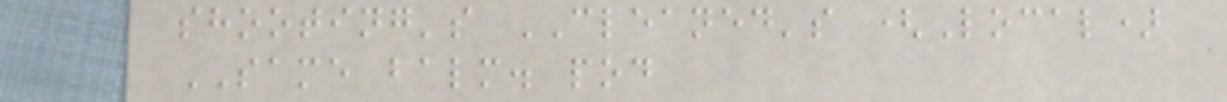shooting's CLEANED's (Local)
SAME balm. pod
